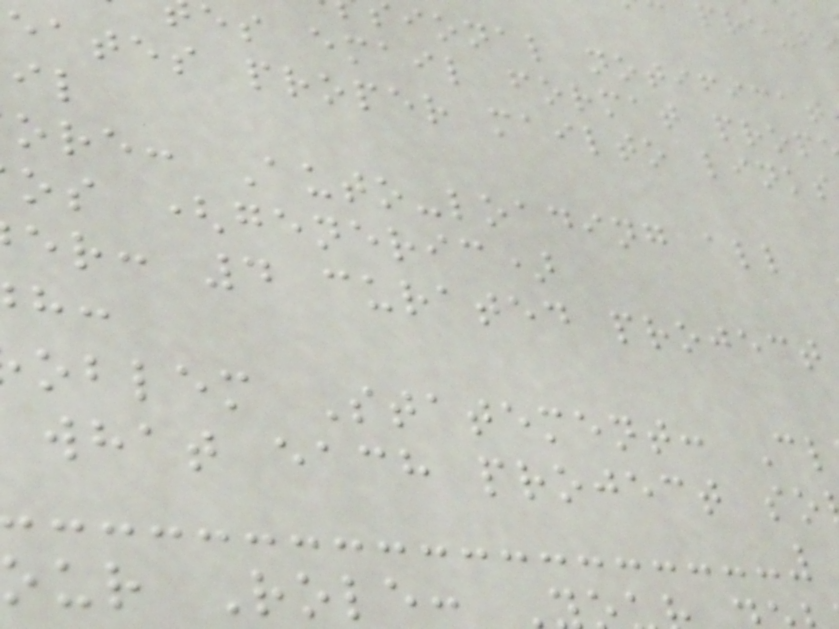ional notificat
es email format prop
eates proper mailto links
ore: Auto-loading all
os (generic)
er: 4 curated project
oblem Statement: Cl
what each project so
our Role:
